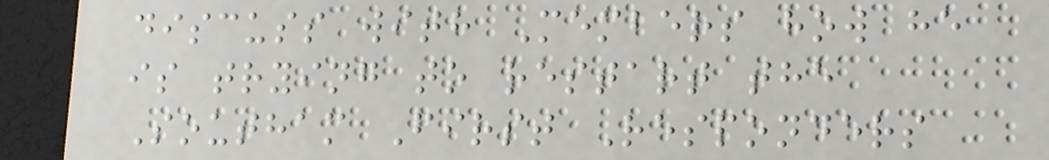discuss with Members how he
is trying to restart the
Southam First Responders
